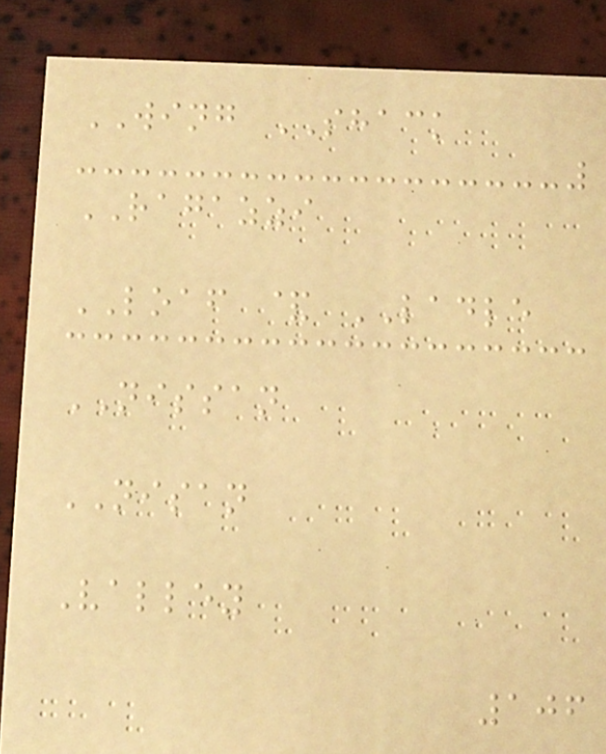WING SHACK
RAGAZZI
LOAF & LADLE
NISSAN
NISAN
Valley
106
